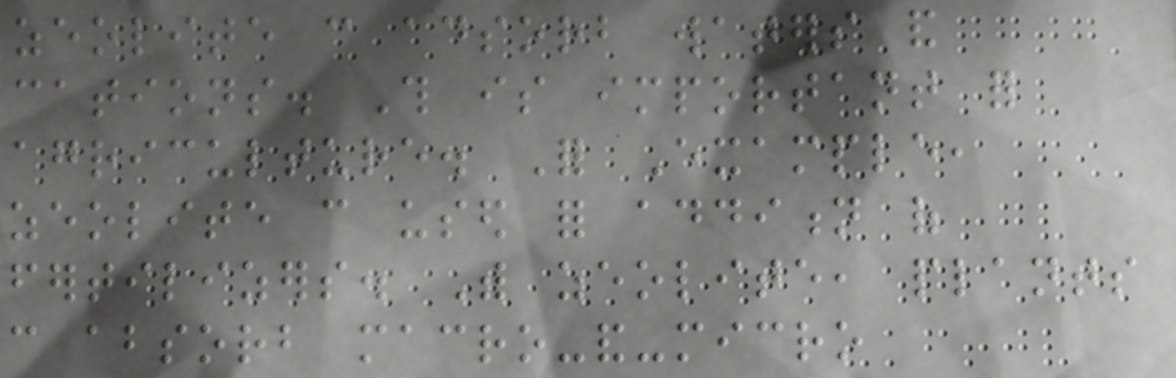zeolite can adsorb waters and
cations. This is important for
agriculture. For Example,
zeolite can used for addition of
fertilizers. With zeolite, plants
can absorb macro-and-micro
